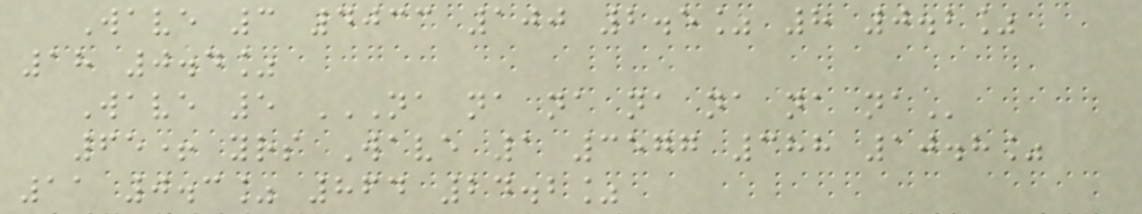Wave 3 4033 100 2.5% 8 0.2%
18 0.4%
Wave 5 NA NA NA NA NA NA NA
65+ yrs Wave 1 3577 388 10.8%
11 0.3% 864 24.2%
